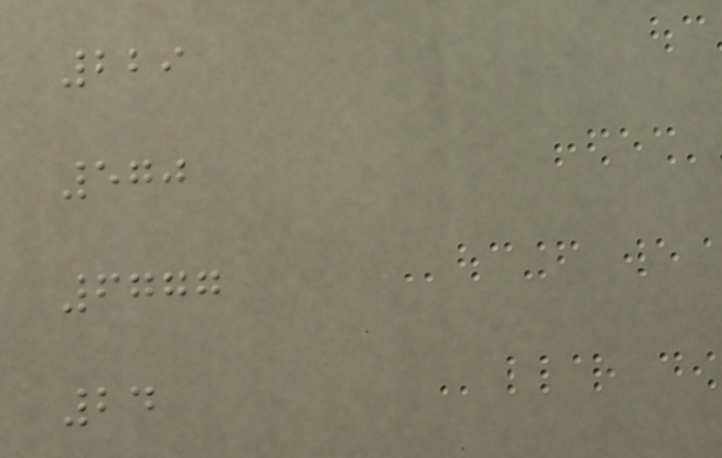229
570
6777
24
